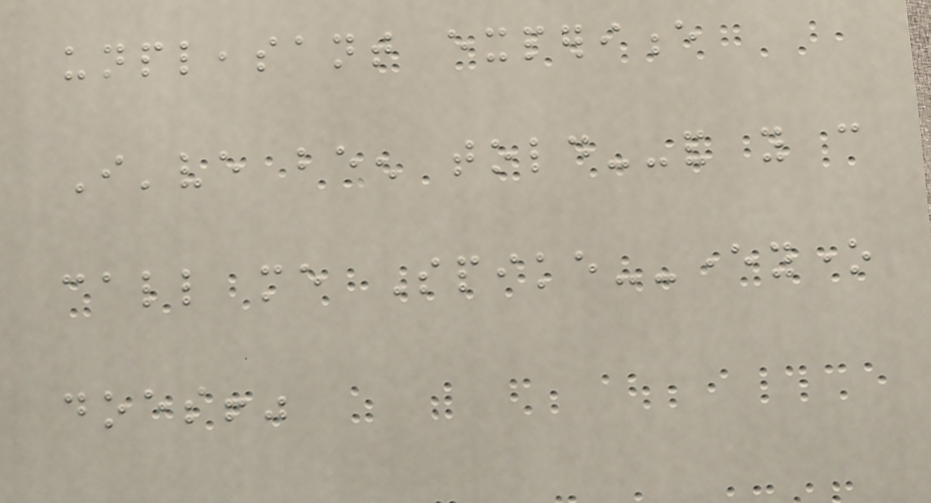unpleasant experience
I've been told--and you can
call me Spike--everyone
does!"
